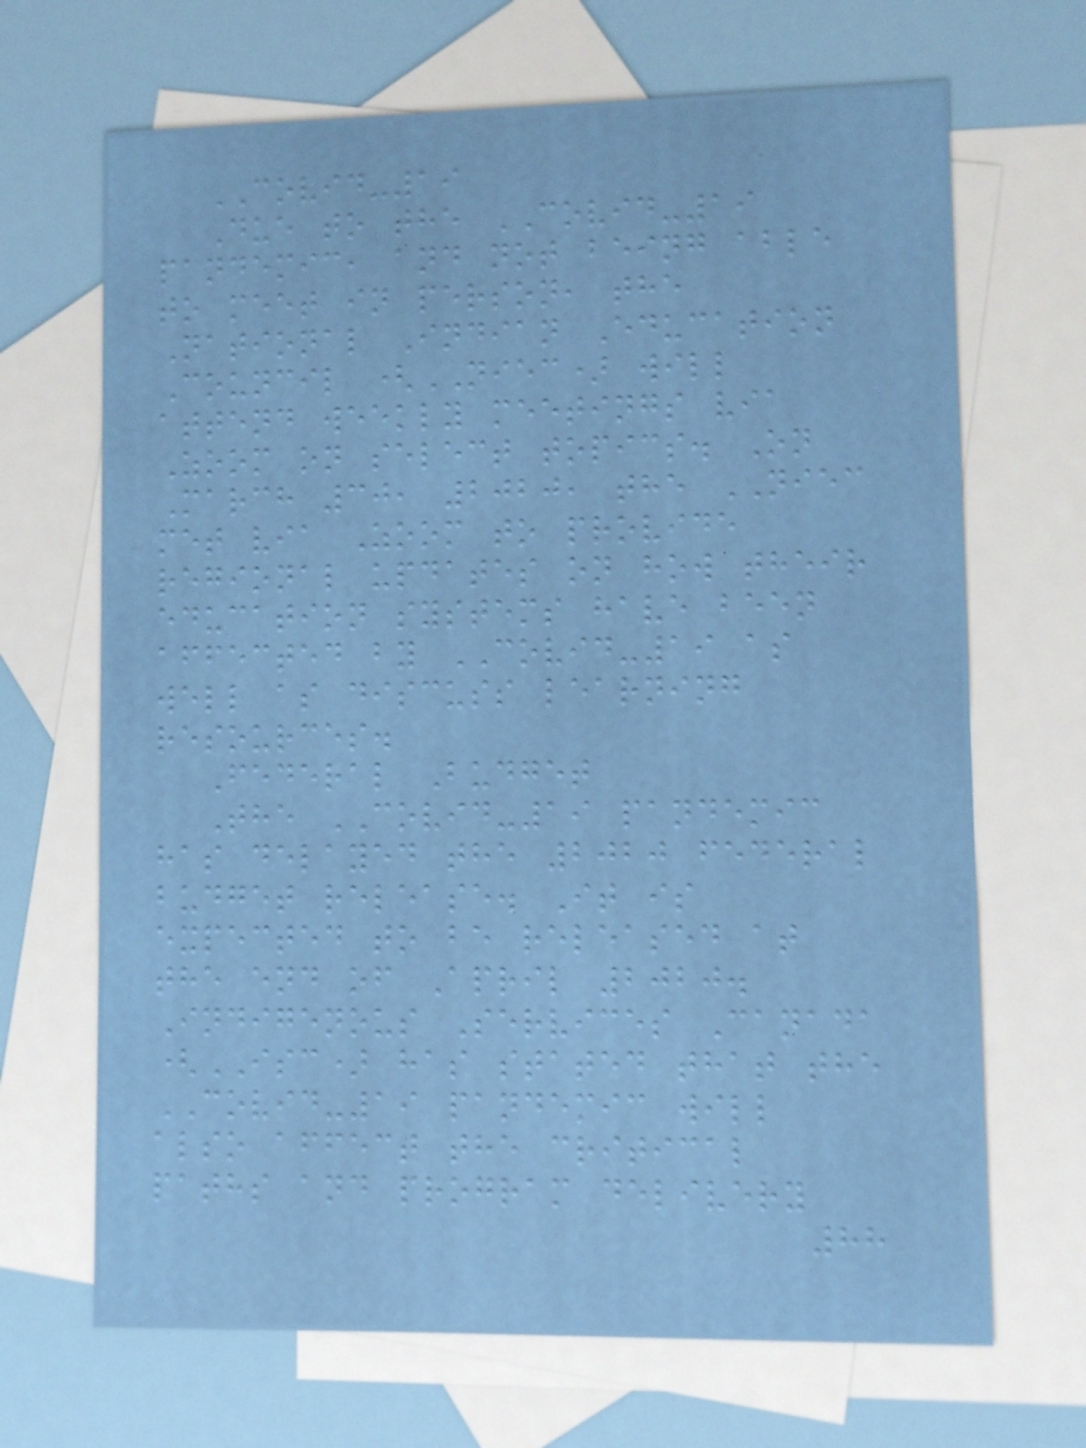COVID-19
Due to the COVID-19
pandemic, and not being able
to meet in person, the
National Indian Education
Council (NIEC) will
attend weekly meetings via
Zoom on select topics. On
March 30, 2020, the NIEC
met via Zoom to provide
regional updates on how their
education systems have been
affected by COVID-19 as
well as discuss learning
resources.
Federal Budget
The COVID-19 pandemic
has delayed the 2020 federal
budget release. It is
expected to be released at
the end of April 2020.
Indigenous Services Canada
(ISC) has stated that the
COVID-19 pandemic will
also affect the critical
paths and program delivery
88
